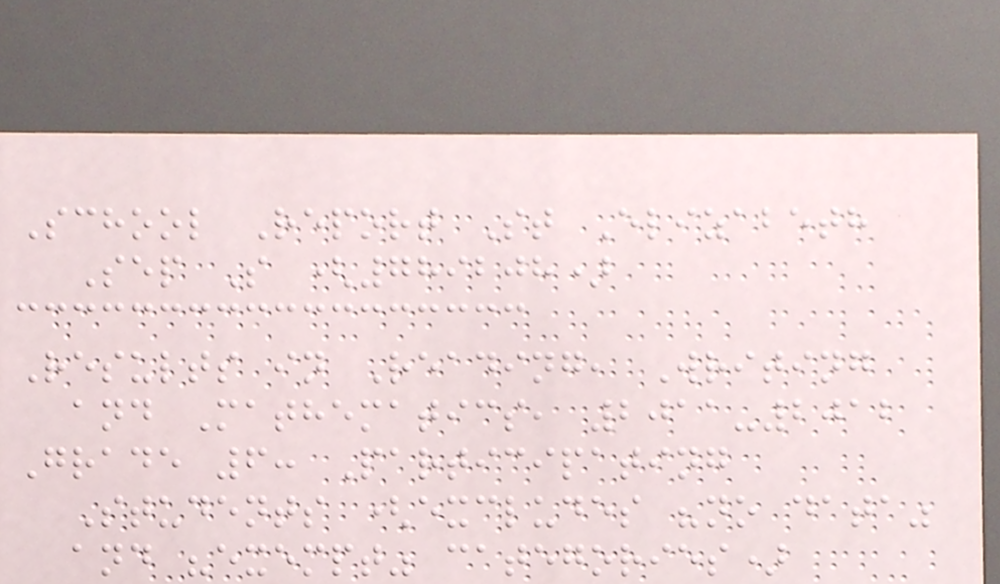School Report St Elizabeth
Sep S (789208)
Results in Reading, Writing
and Mathematics, 2011-2012
Grade 6: Participating
Students (excludes "no data"
and "exempt" categories)
